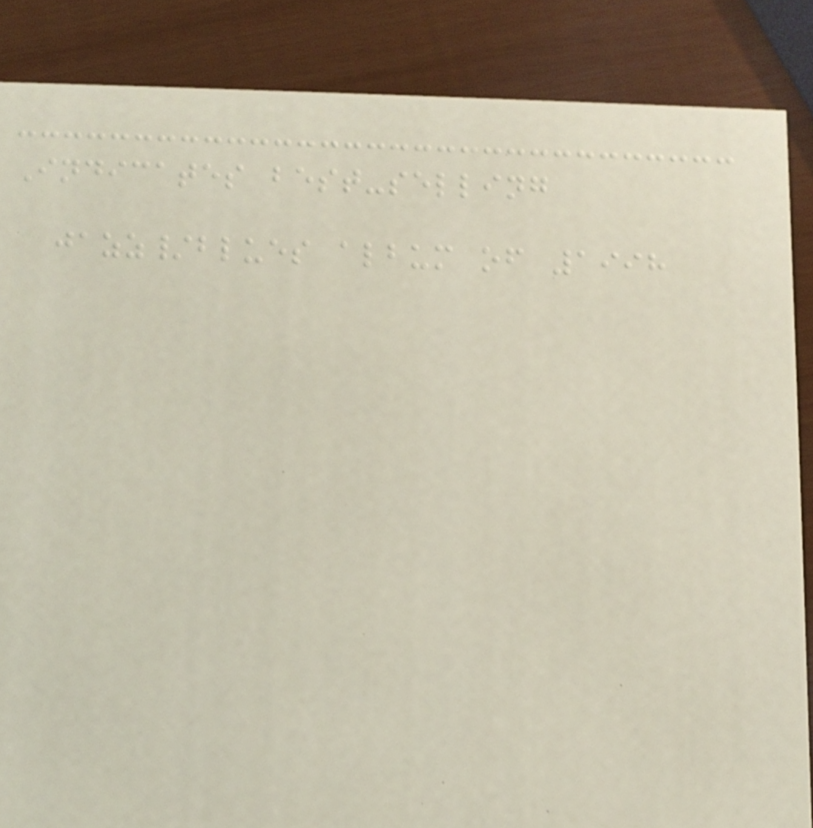Indicates best-selling
jazz/blues album of 1998
